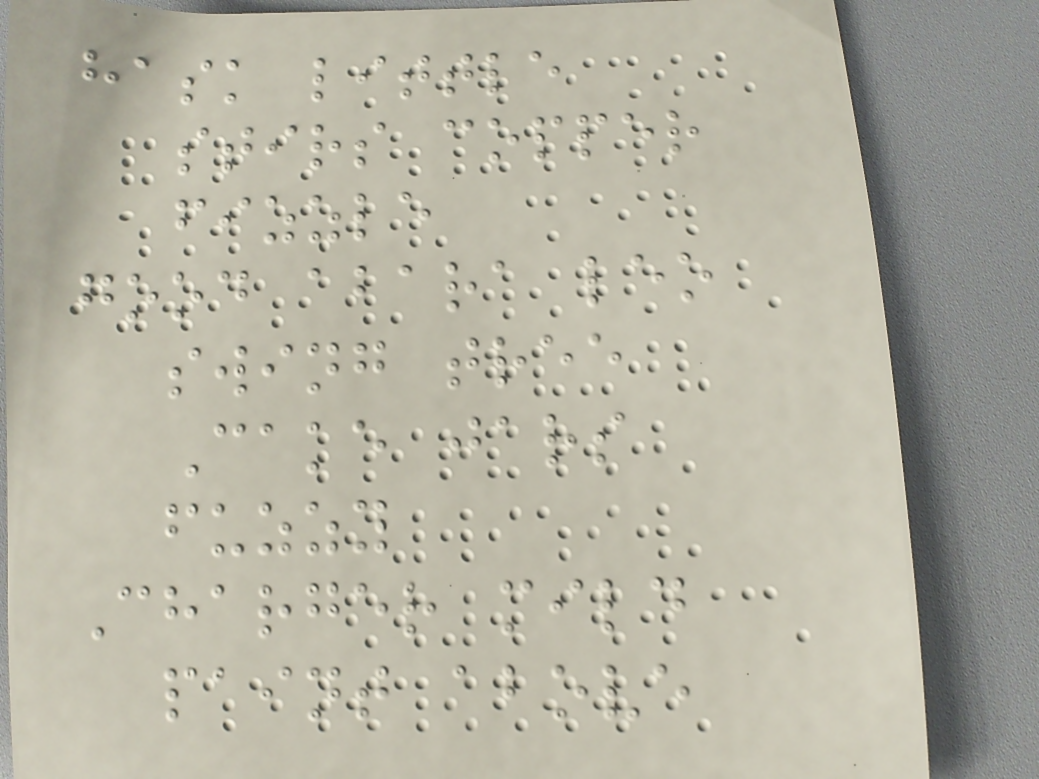hask little
stirs copper
fizzle
good abara leo
swing tree
Cake jars
fuzzy
Charger mild
paint above
